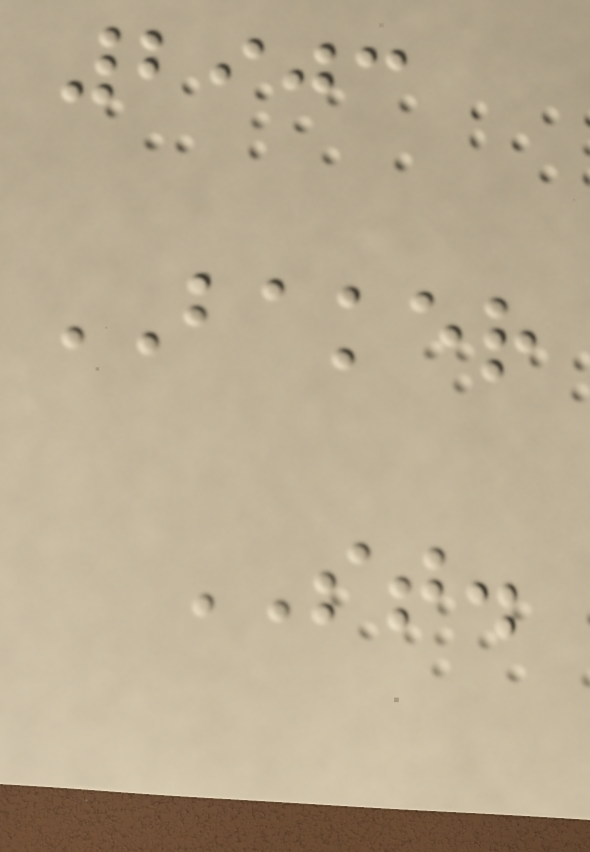2903
BAKER
ST.
